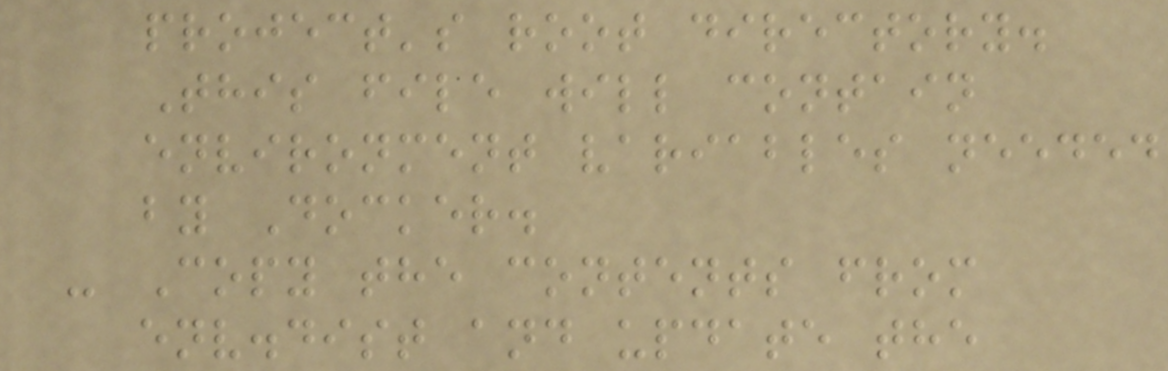project's root directory.
This file will contain
environment variables needed
by Docker.
- Copy the contents from
env.dist and update the
